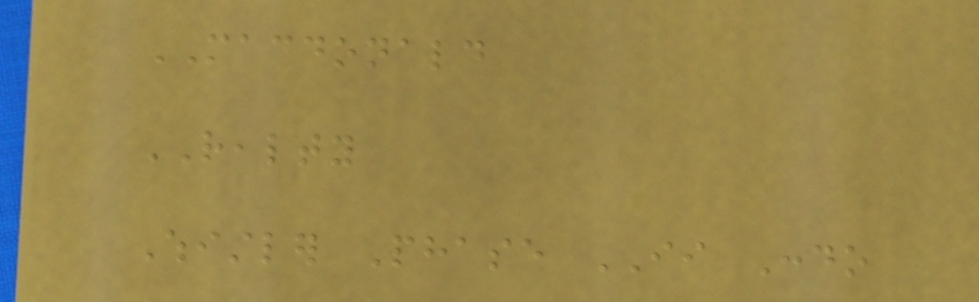MACDONALD
REALTY
Whistler Phase II Condo
